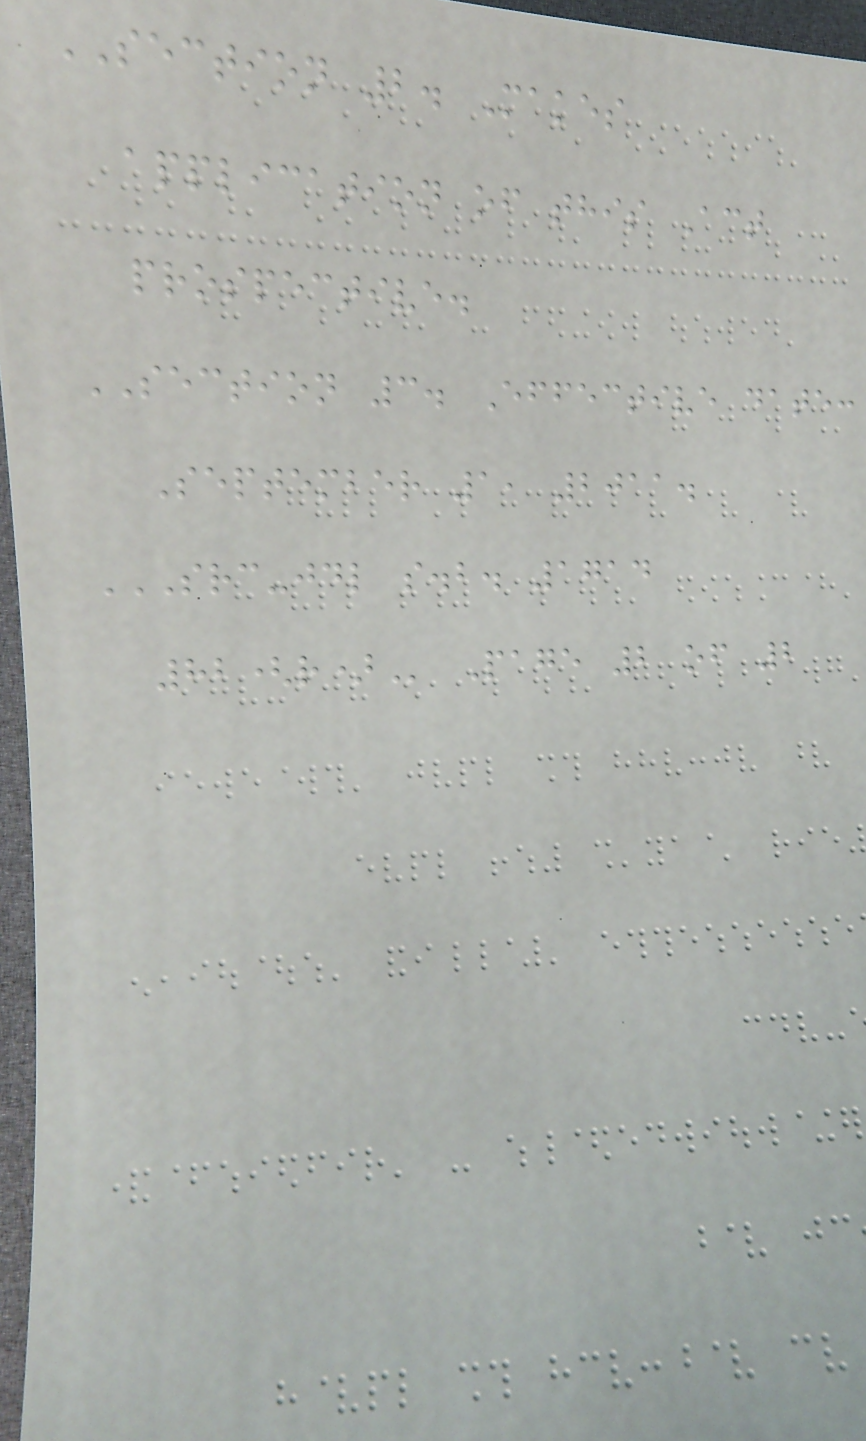SECTION 2. Makes
application of this Act
prospective.
SECTION 3. Effective date:
September 1, 2011.
SRC-JDL S.B. 1714
82(R) Page 2 of 2
